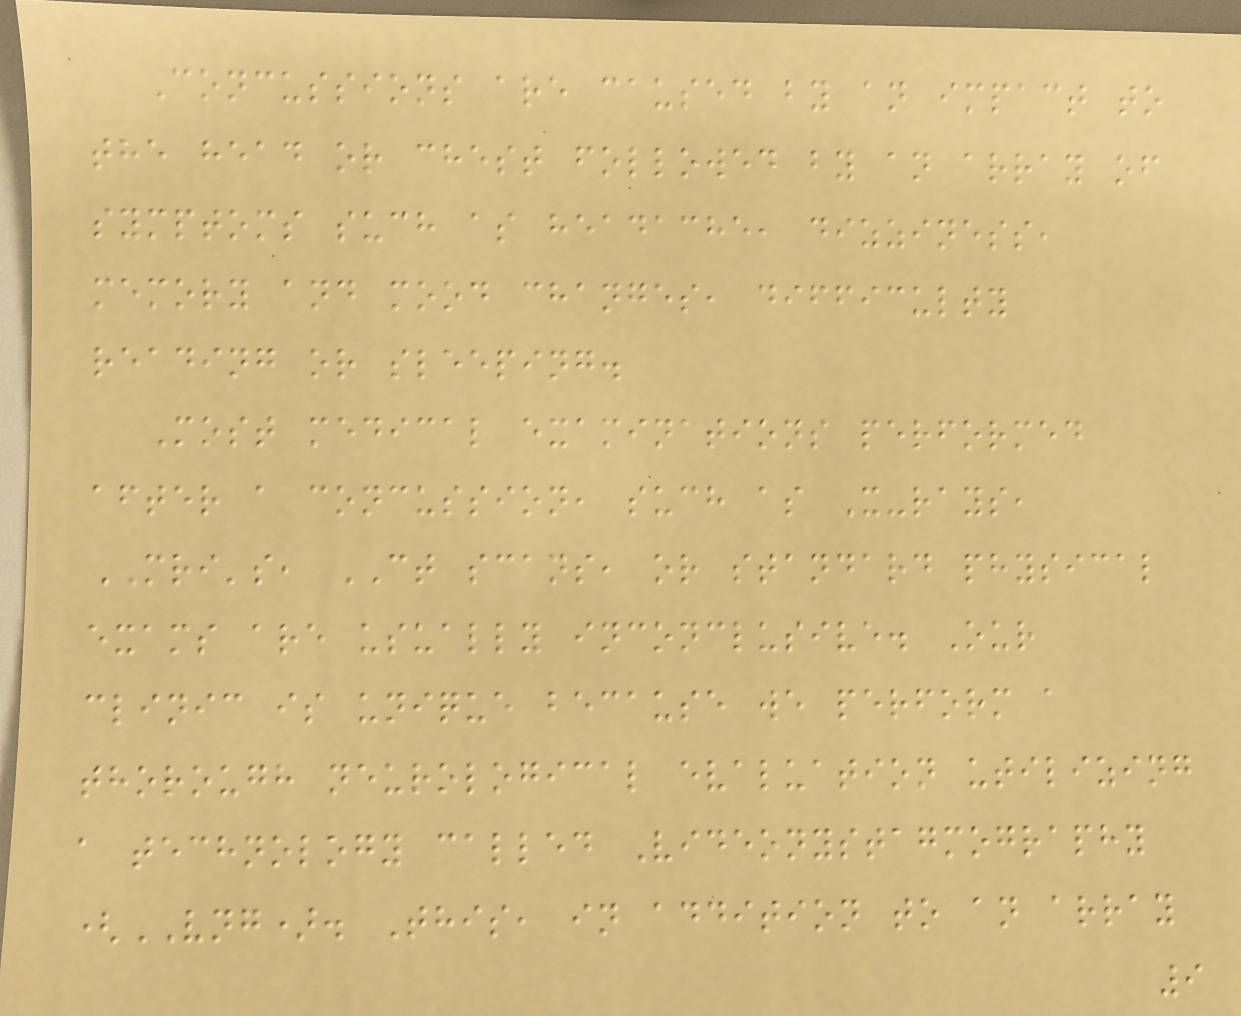Concussions are caused by an impact to
the head or chest followed by an array of
symptoms such as headache, dizziness,
memory and mood changes, difficulty
reading or sleeping.
Most medical examinations performed
after a concussion, such as X-rays,
MRI's, CT scans, or standard physical
exams are usually inconclusive. Our
clinic is unique because we perform a
thorough neurological evaluation utilizing
a technology called Videonystagmography
(VNG). This, in addition to an array
9
